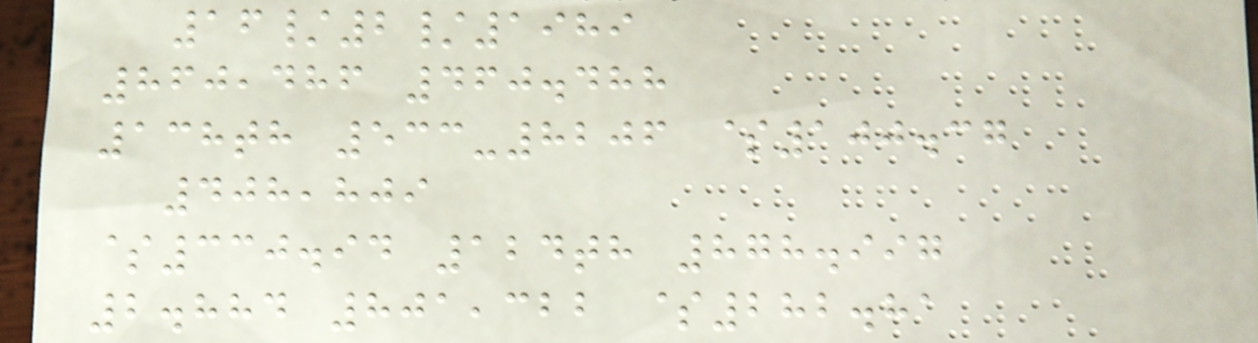16/2/1989
860,486 460.488
138th 533-8206 $100.37
408,809
$330.94 124th 878.997
2.884 801,322 $282.81
